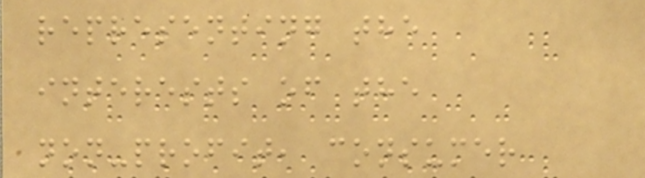representing the
interests of the
non-profit, consumer
